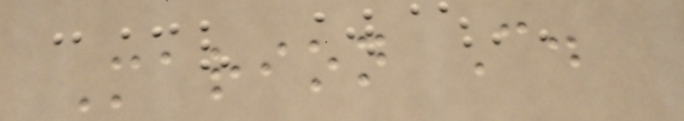Marion C.
